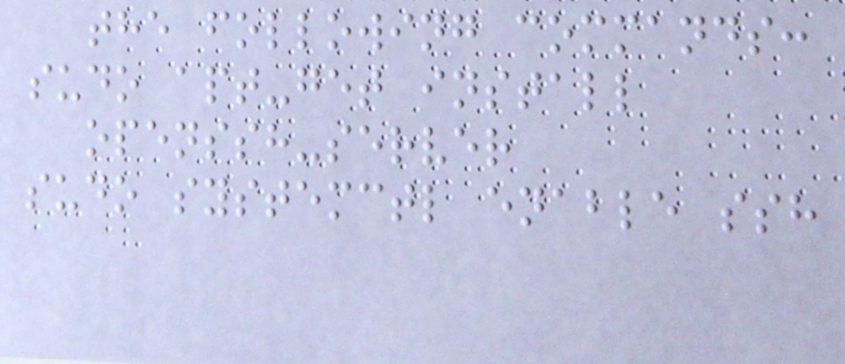the following commands:
sudo apt-get install
openssh-server
sudo systemctl enable ssh
